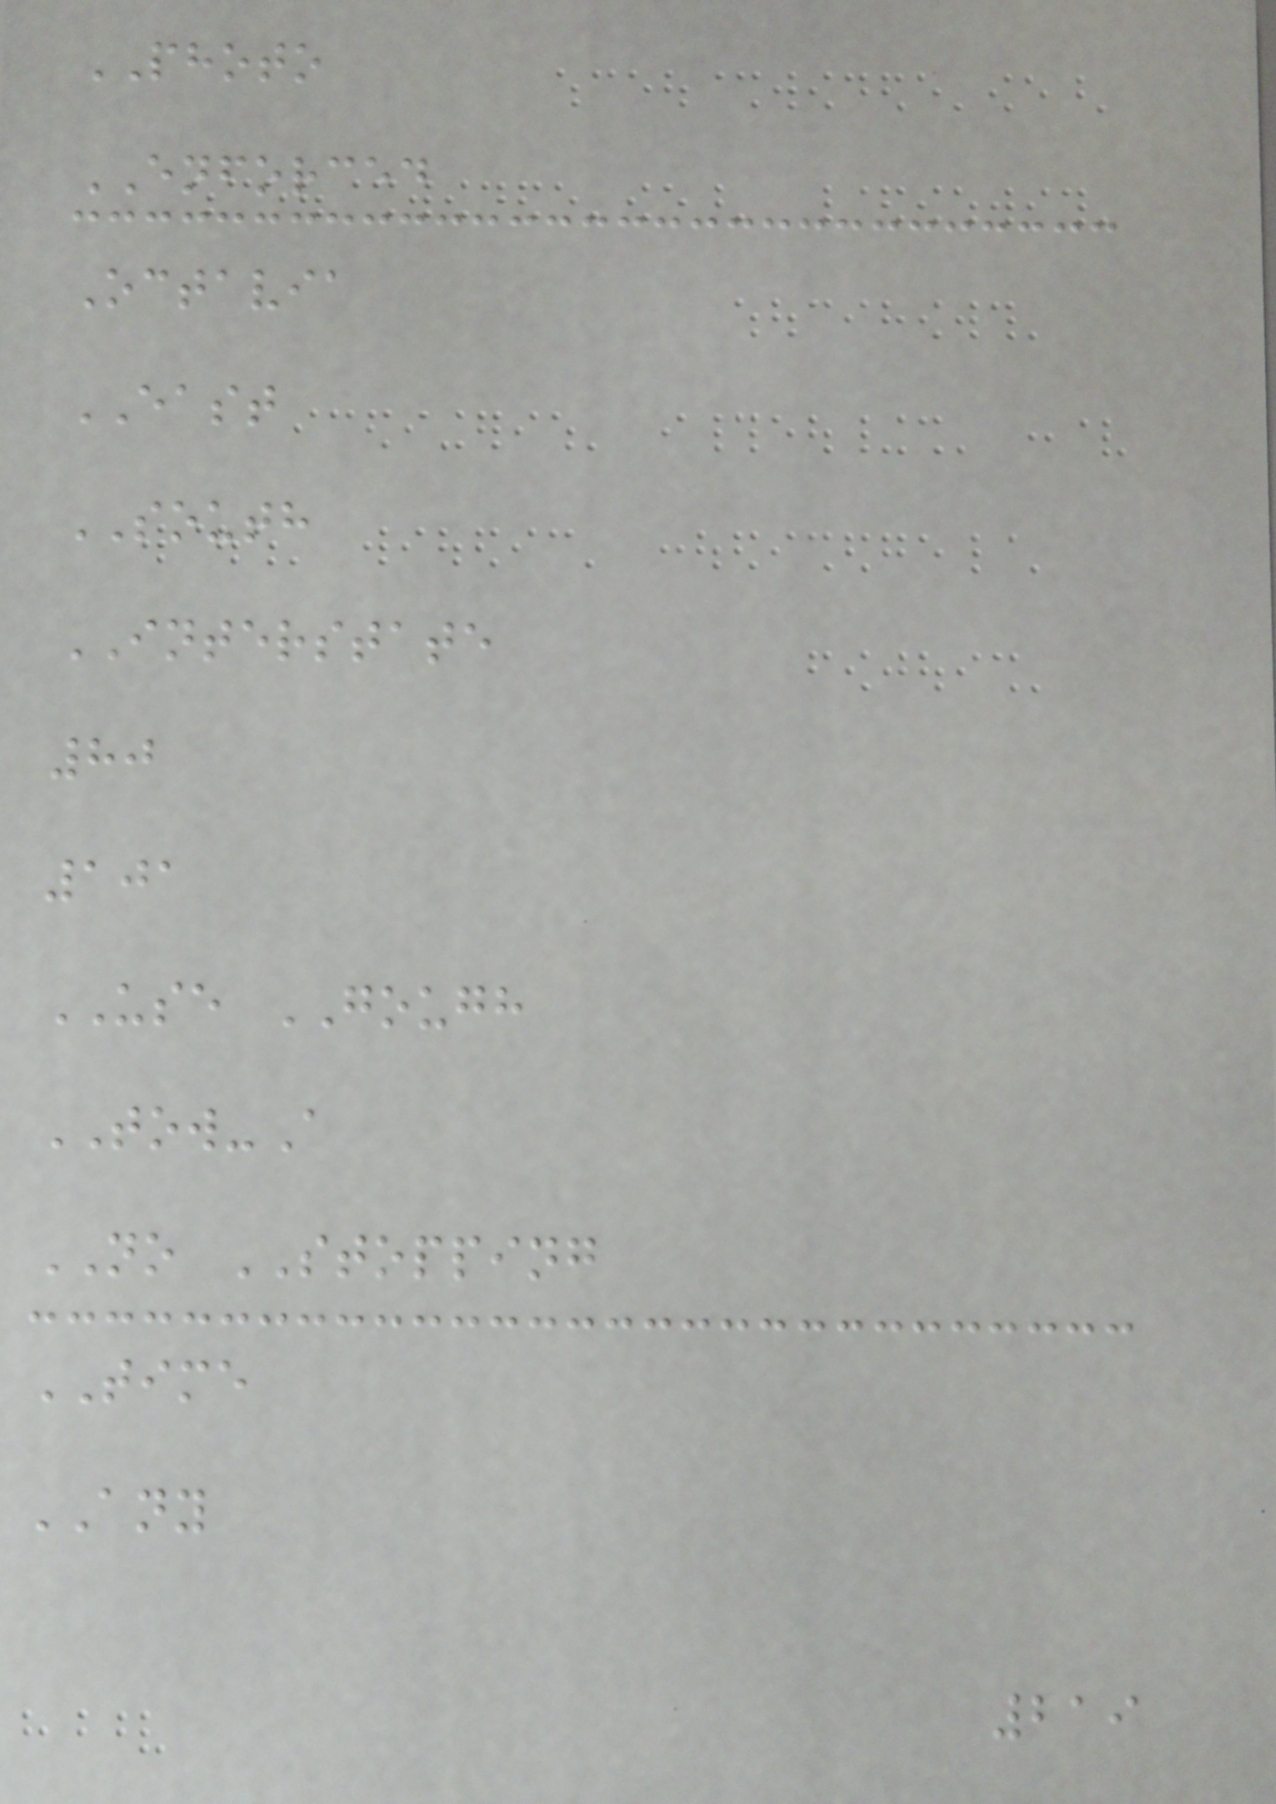PHOTO
ENFORCED
Octavia
EAST
SOUTH
INTERSTATE
80
101
USE GOUGH
TOW-A
NO STOPPING
TIME
ANY
219
